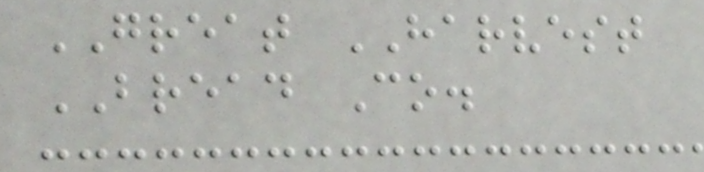GREAT HARVEST
BREAD Co.
